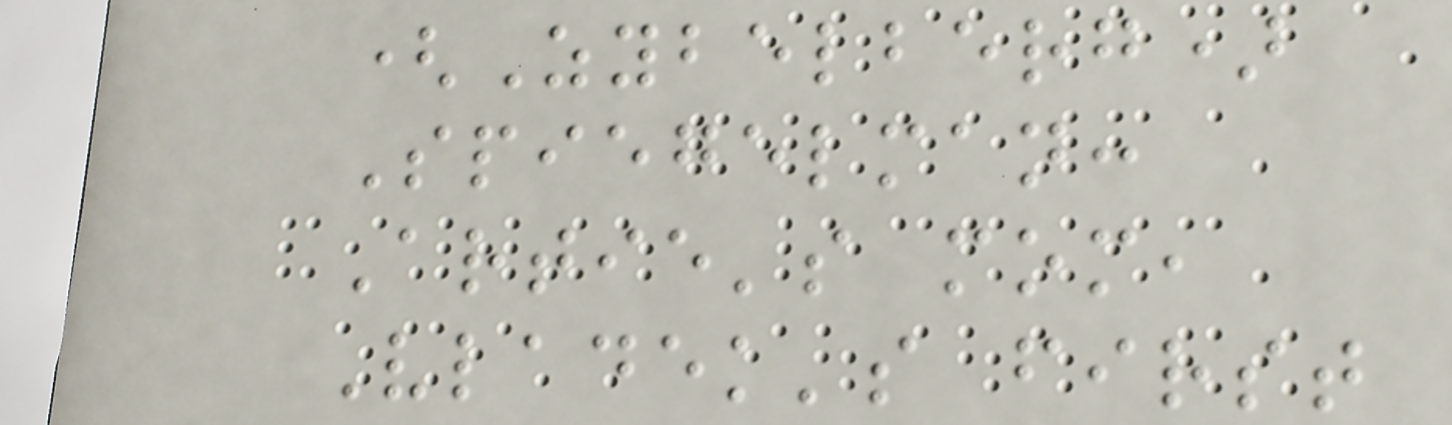(Zybelberg)
Spiegelman:
Artie's mom,
Vladek's first
